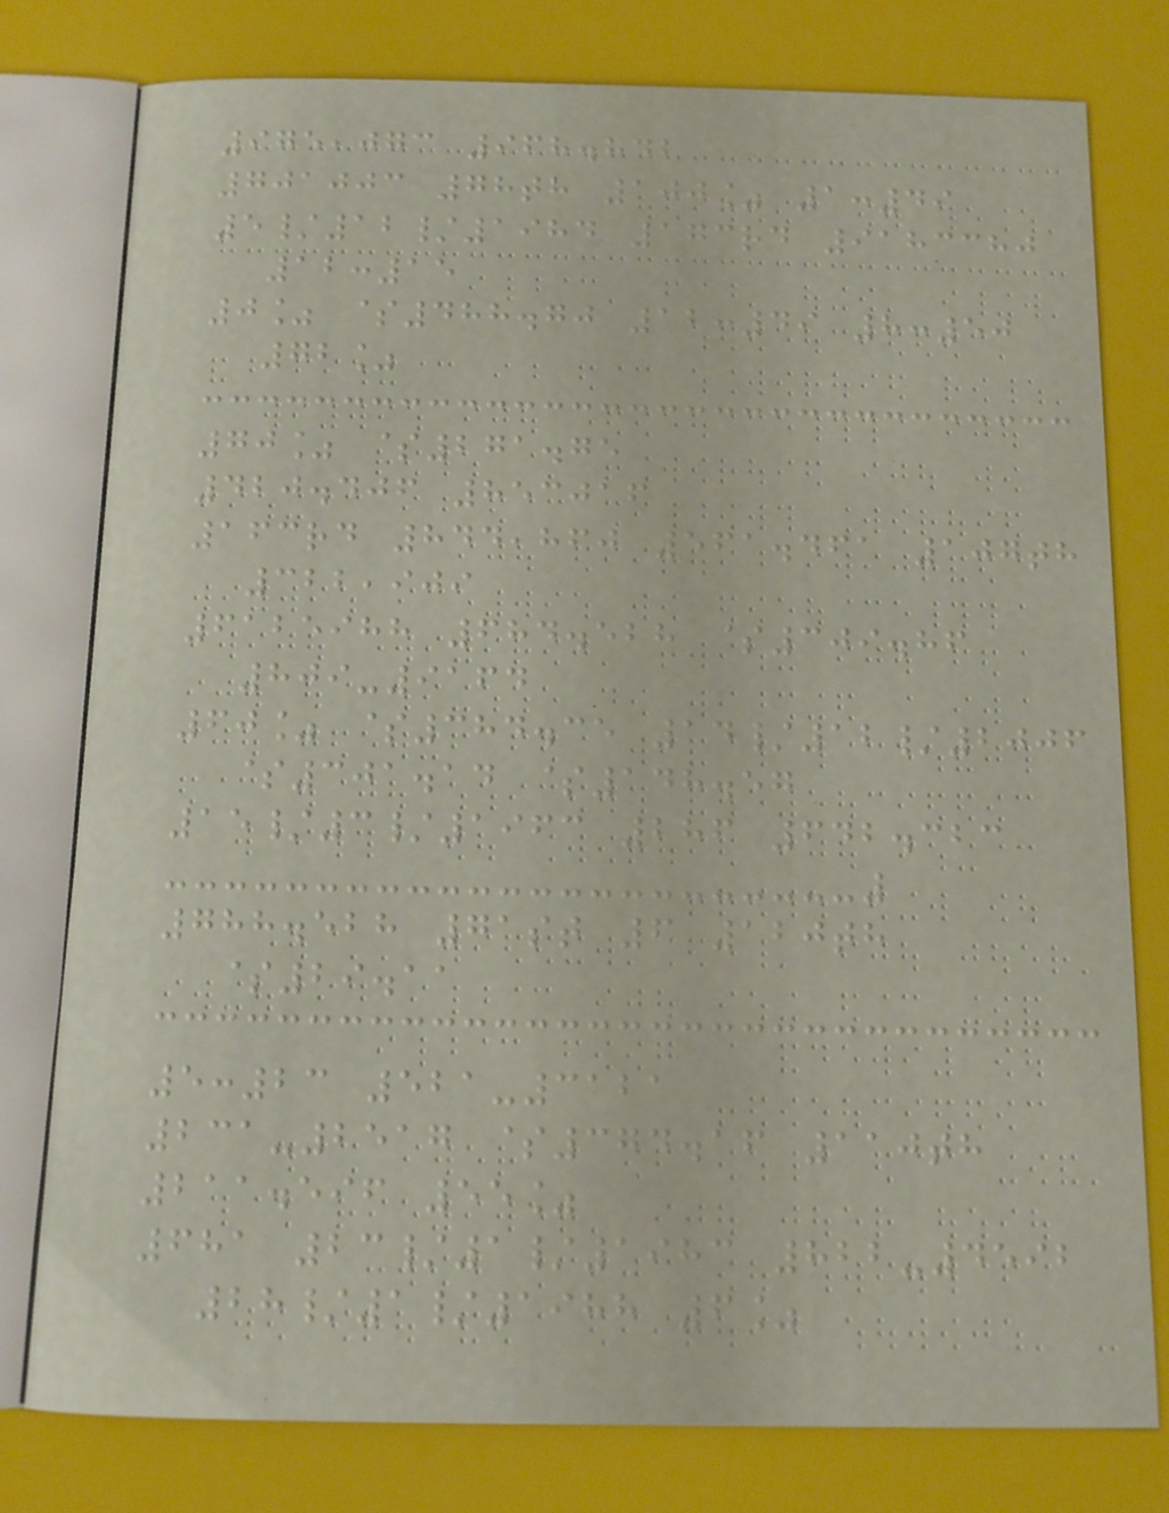975,073 968.842
701003 78th 100% 1:49
5/12/1984 173rd 9183380
12:15
0% $488.70 12:49 8:50
72%
70% $271.75
420.406 853016
163rd 844,860 561.461 107th
322,909
6125988 684.528 $309.86
809-9164
60% $384.35 14/12/2006
$301.14 $148.57
15/3/1963 286 642.323
788.528 71st 6 120th
$29.11
5:23 521-3121
231-2517 $374.16 110th
211.596 55%
681 23/1/1983 822-4592
28/1/1988 6%
